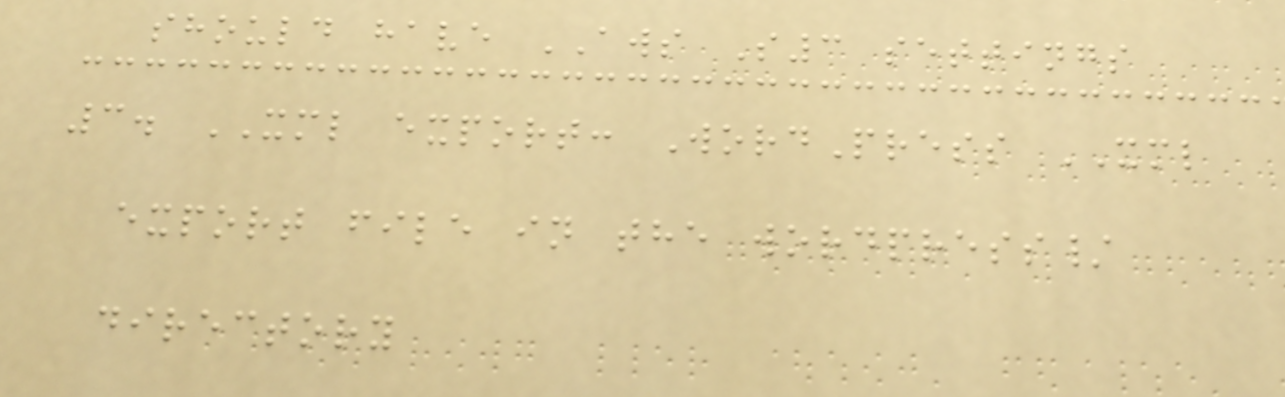should have AWS S3 settings
3. XML export: WordPress XML
export file in the wordpress/
directory
